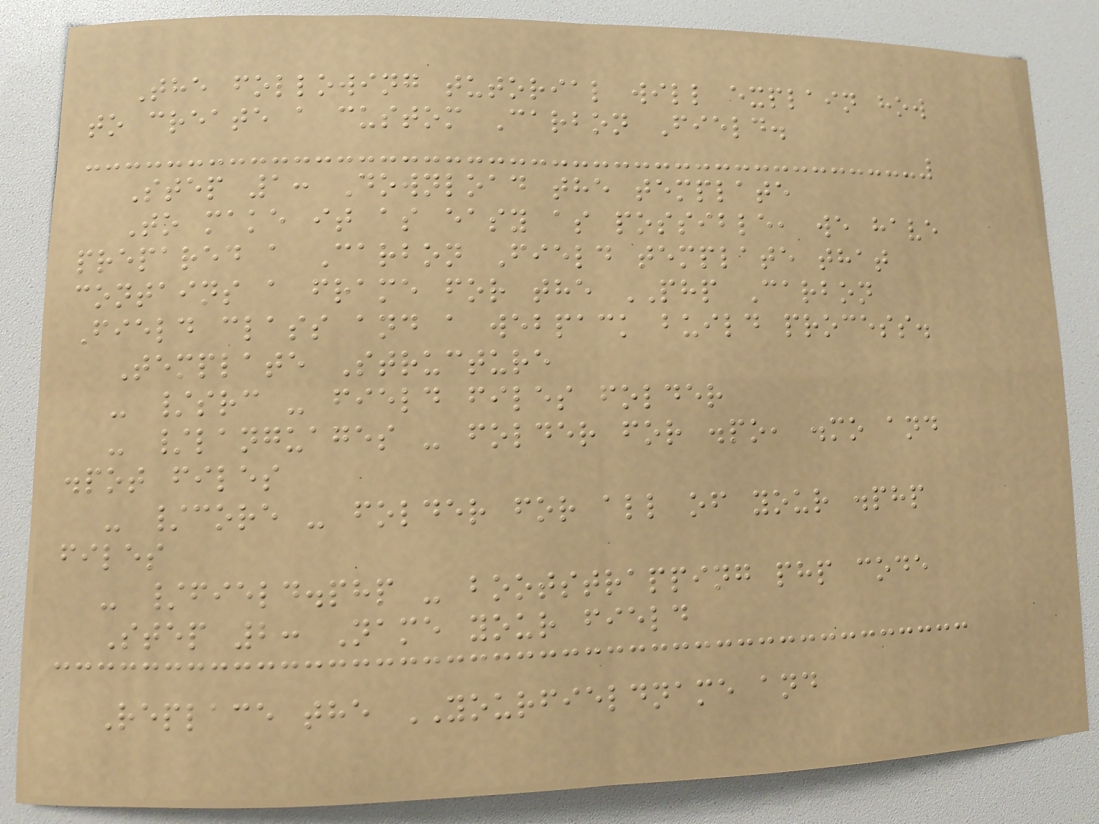The following tutorial will explain how
to create a custom Carbon Field.
Step 1: Download the template
To make it as easy as possible, we have
prepared a Carbon Field template that
contains a frame for the PHP Carbon
Field class and a webpack build process.
Template Structure
- /src - field files folder
- /languages - folder for .po, .mo and
.pot files
- /core - folder for all of your .php
files
- /field.php - bootstrapping php code
Step 2: Name your field
Replace the YOURFIELDNAME and
